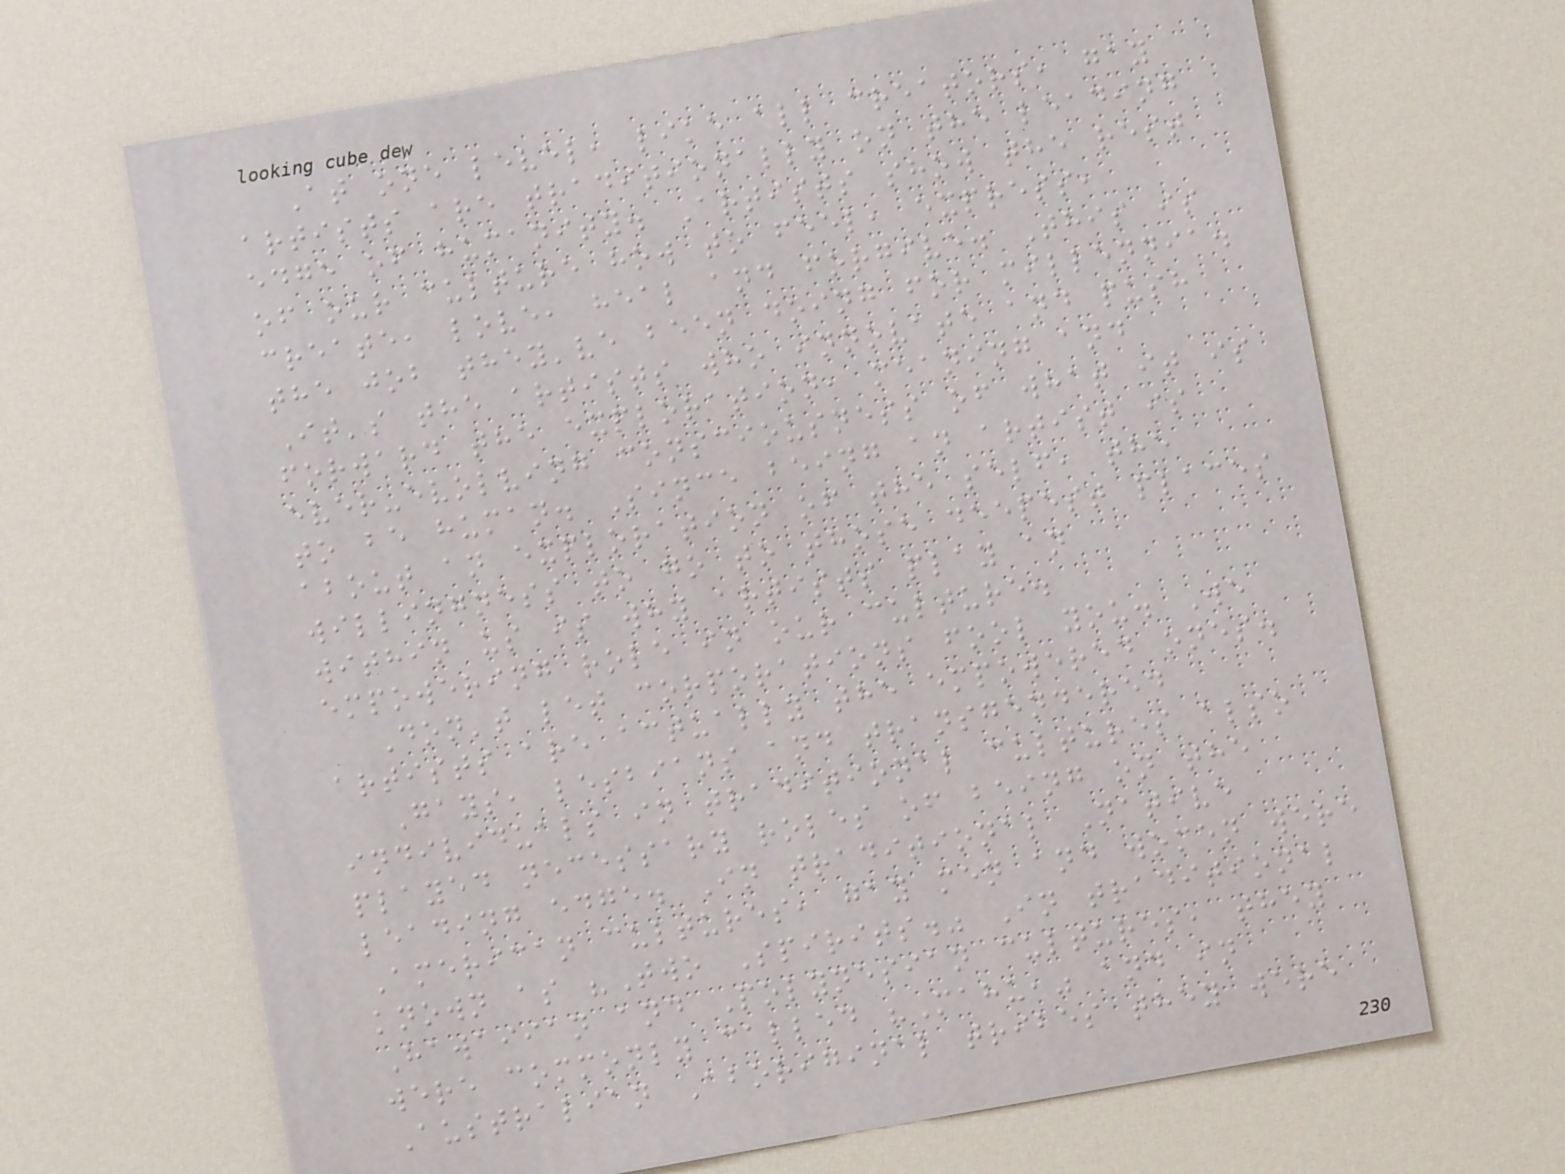At one level, like all creators, gay
artists are traditionally on the leading
edge of humanity. Artists show the rest
of our culture how to feel, express,
create, love, heal and forgive. This is
the job they've been doing for millennia.
It's the artists who innovate and push
forward the exploration, meaning and
ever-evolving consciousness of what it is
to be human. Since being an artist is
about an exploration of the self, the
willingness to go to those deepest places
within us is why artists play an
empowering role in our culture.
Don't let corporations fool you. We
artists are actually the empowered ones.
Gays, lesbians and transgendered
individuals in traditional cultures also
played necessary roles of being on the
leading edge. In traditional Native
American cultures, gay men and women were
known as "Two Spirits." In traditional
Hawaiian and Polynesian cultures, they
were commonly called "Mahu," and in
Australian Aboriginal tribes they were
